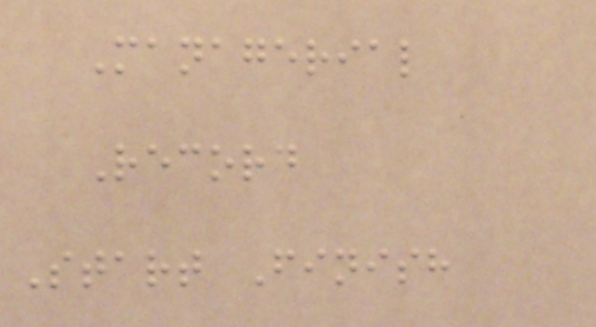Managerial
Record
Start Finish
